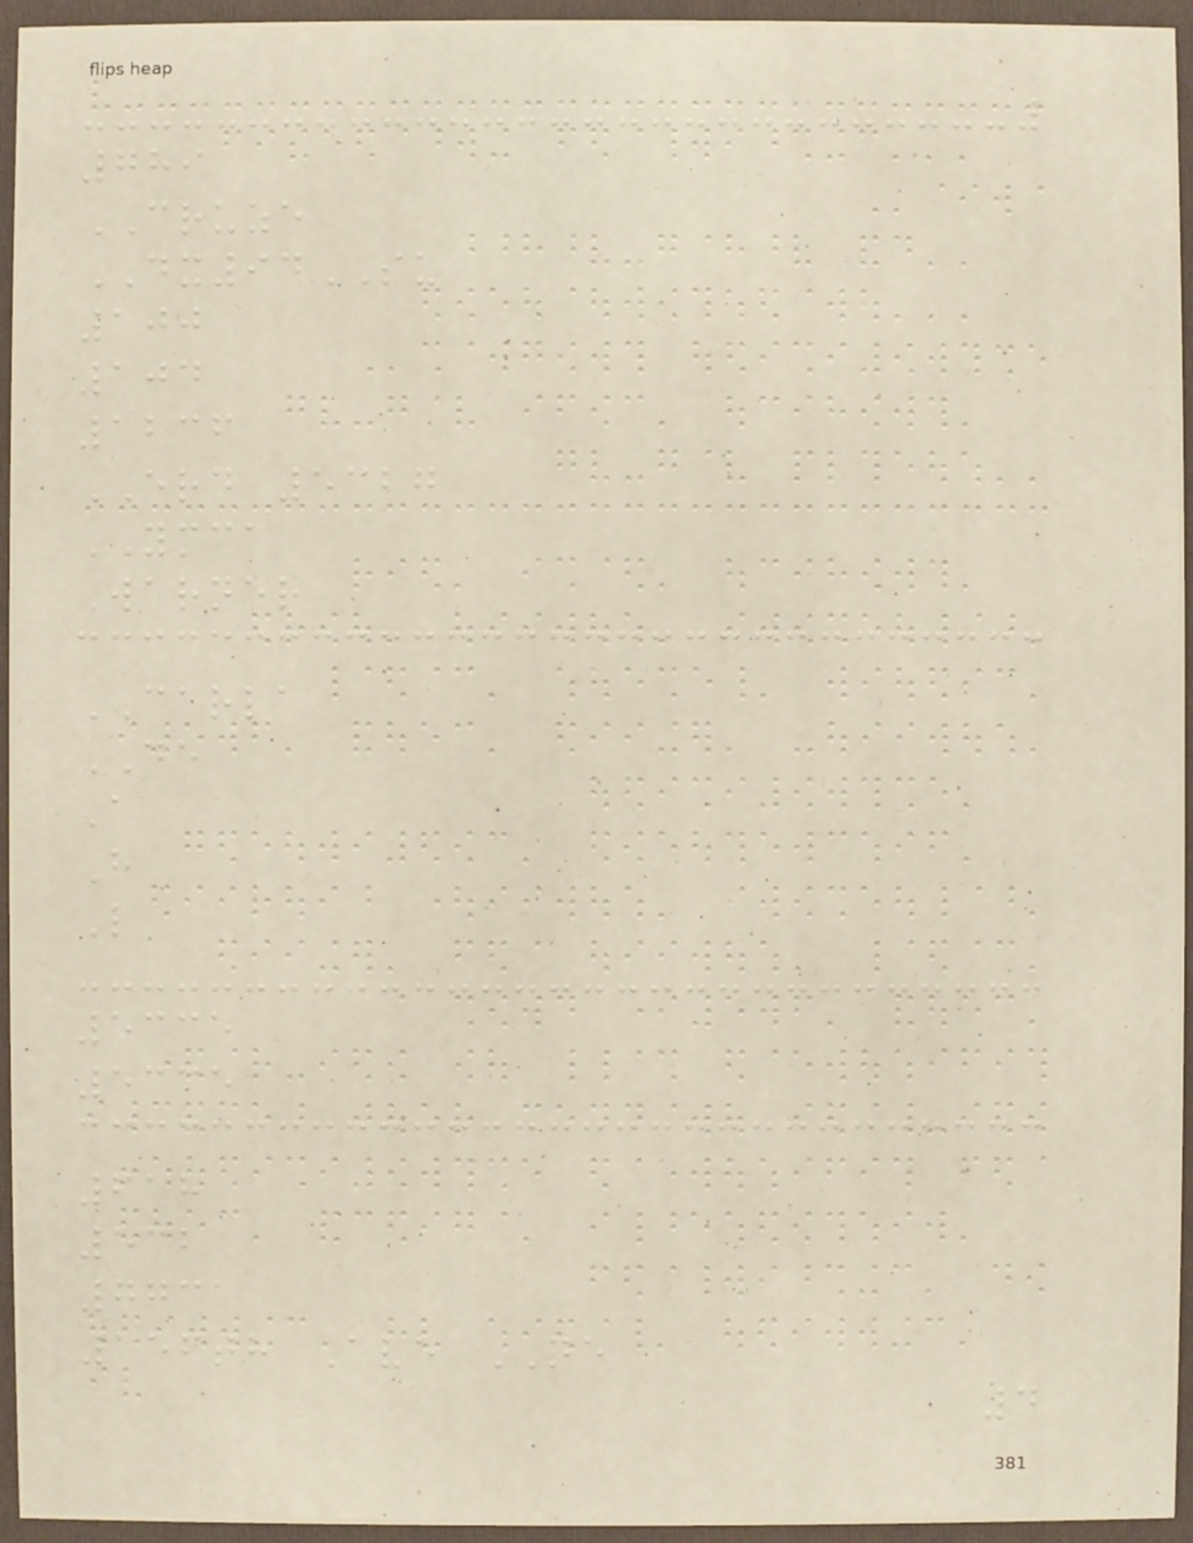789
CRUZE
DX94SU
100
104
1236
ERD 5327
YMCA
Warner
CARLA
DE
A
H
L
5335
5335
618
532
7731
156th Ave NE
4
